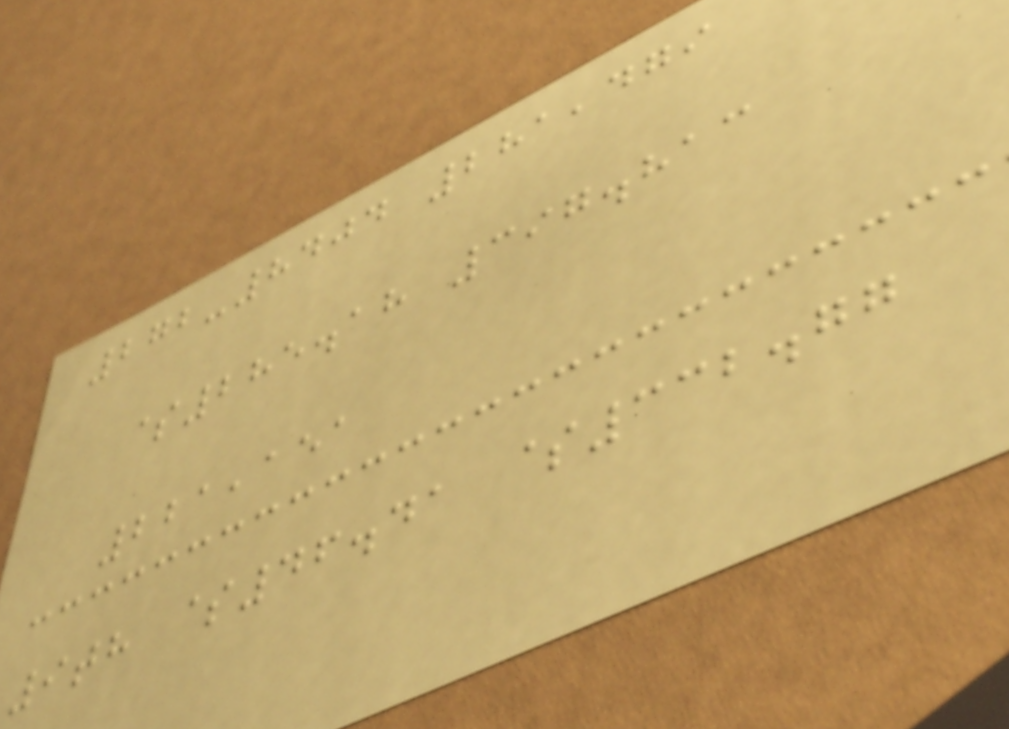272-8404 281,479
$285.18 397.813
221,151
9th $46.41 $332.77
